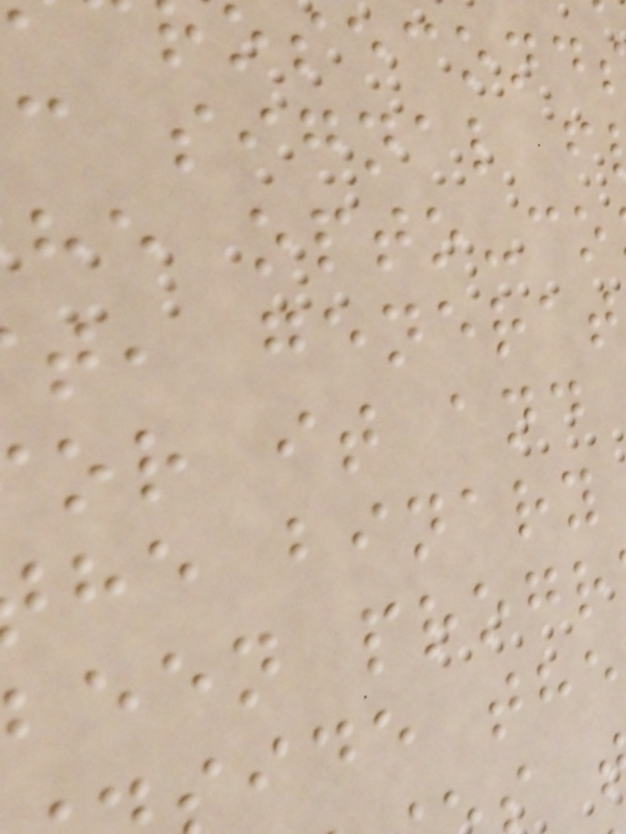c signal f
he opto-co
t, generat
or it and
he binary
been progr
ide the
